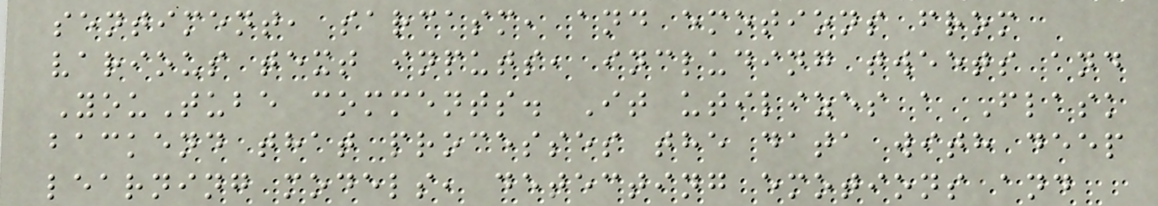sentiment, sarcasm, and emotions from
various text inputs, including tweets and
YouTube comments. It utilizes a Flask
backend that processes the data with deep
learning models, detecting emotions and
